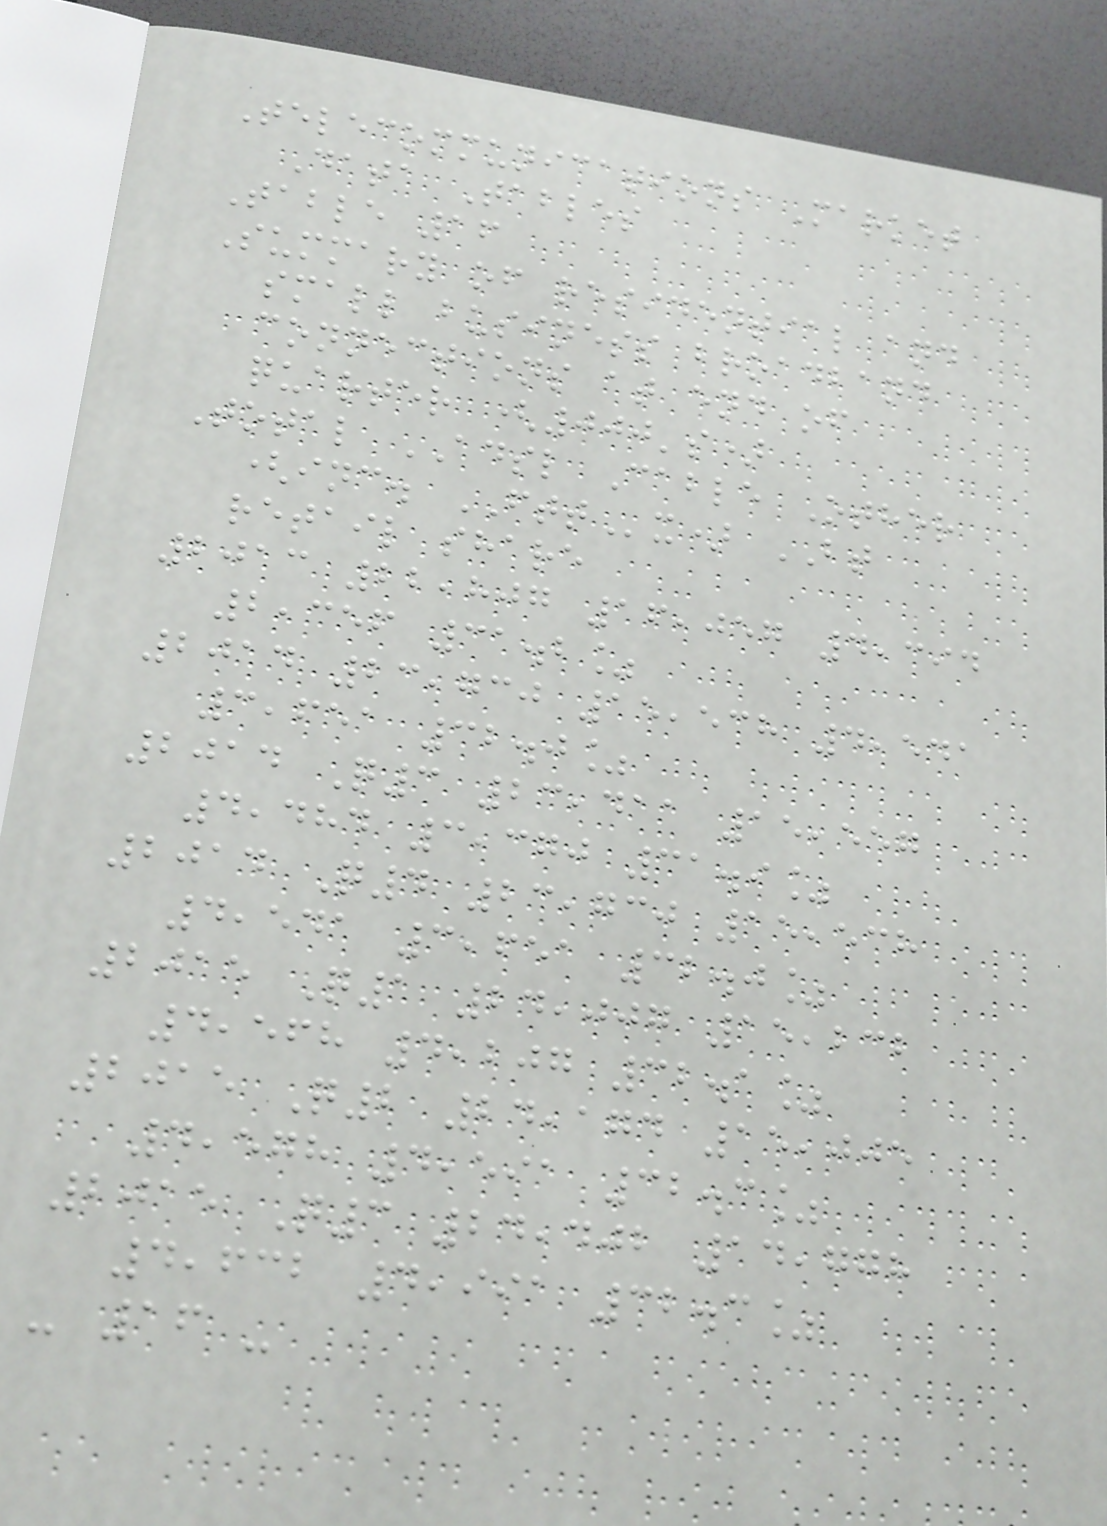Telecommunications Market
Data Tables
Table 16
Summary of residential and
small business broadband
connections at end of
quarter (000's)
Total ADSL Cable Other
(inc. FTTx) BT
retail share
2013 22,807 16,057 4,394
2,356 31.2%
2014 23,730 15,538 4,541
3,651 32.0%
2014 Q3 23,411 15,557
4,484 3,370 31.9%
2014 Q4 23,730 15,538
4,541 3,651 32.0%
2015 Q1 24,007 15,232
4,568 4,207 32.1%
2015 Q2 24,174 15,005
4,578 4,591 32.3%
2015 Q3 24,402 14,778
4,632 4,991 32.3%
- 16 -
